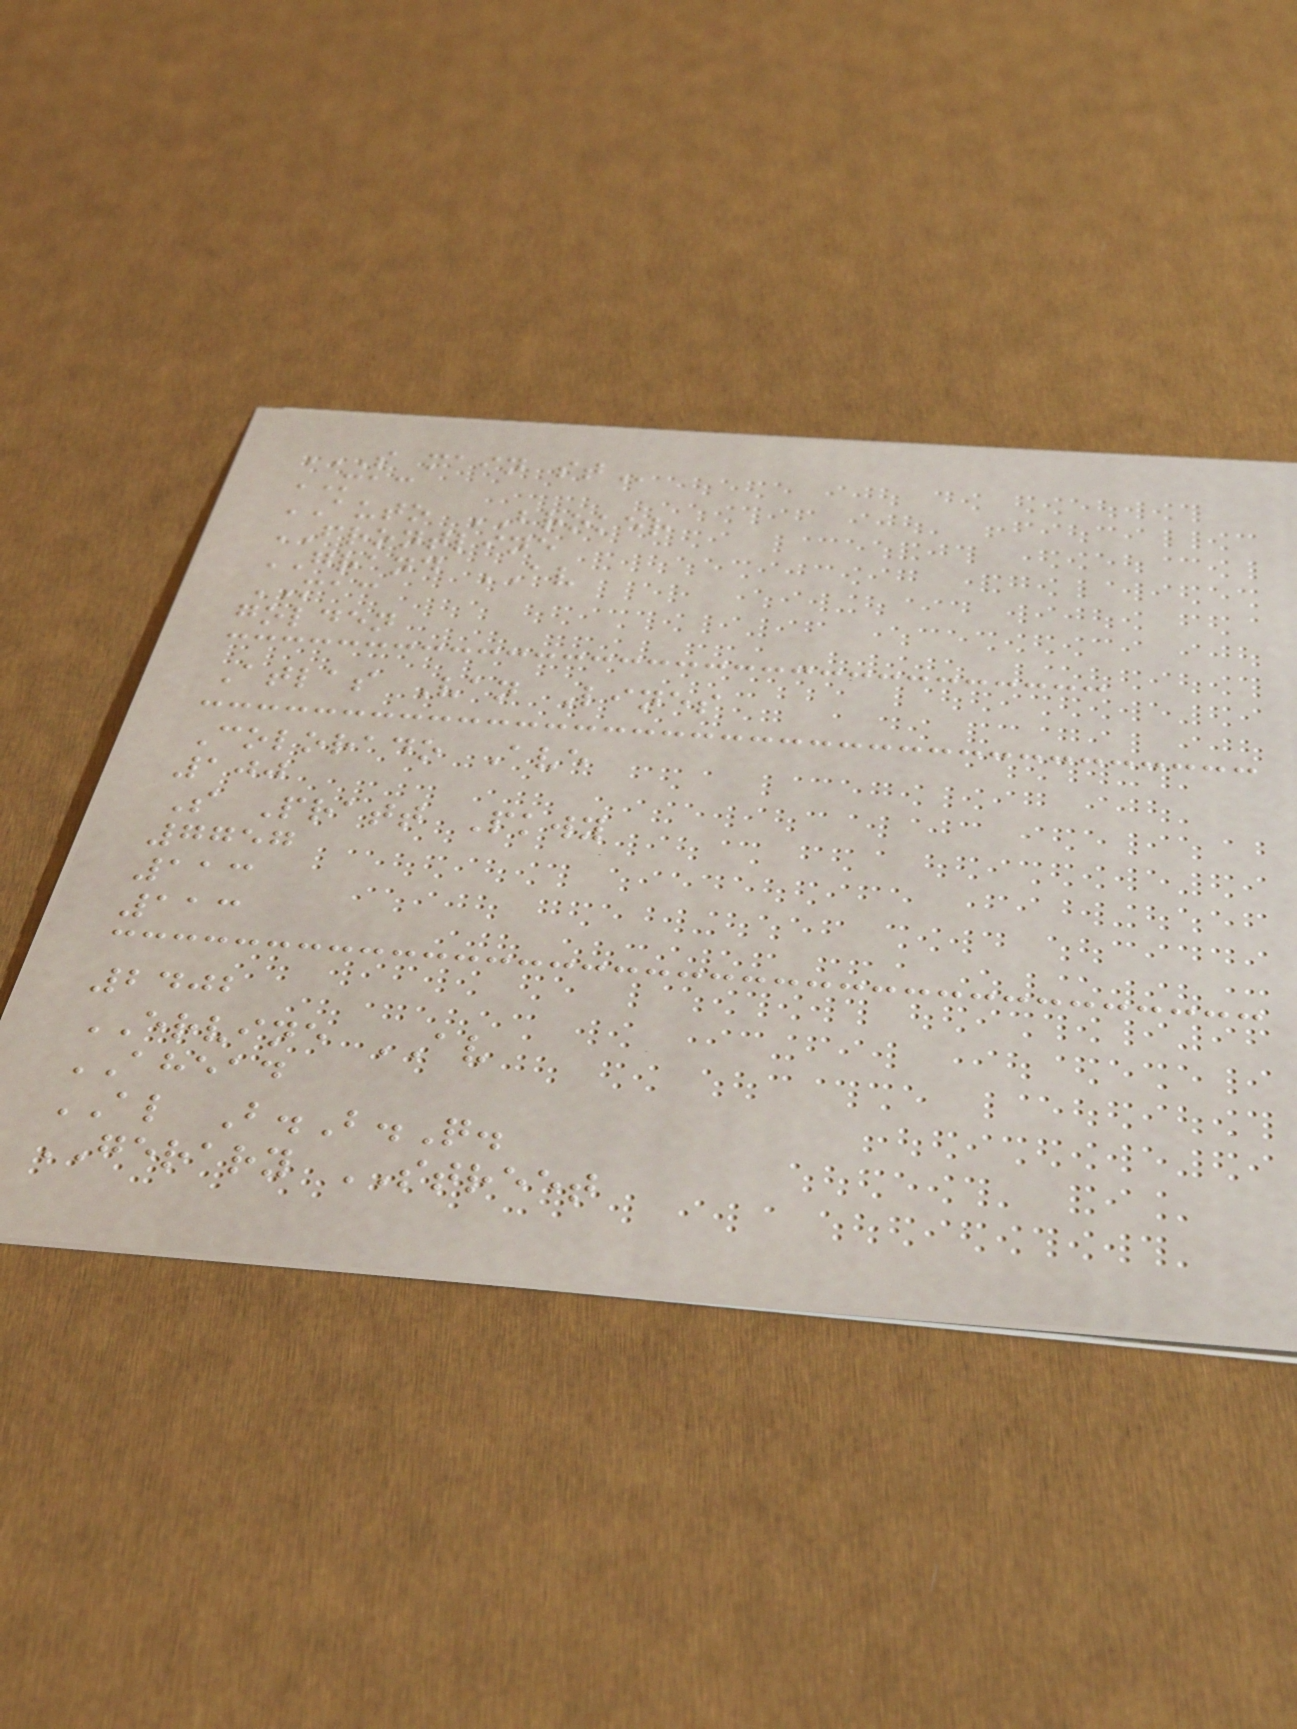S MAIN ST
MAC
AUTO BROKER
FRONTLINE
GRAND AV
MAC
golden
Atlas Van Lines
Colorado Ave
100
S Pratt Pkwy
7757
113
113
2402
ERVINE AV
AHEAD
AL B.B.Q.
GERARY STREET
